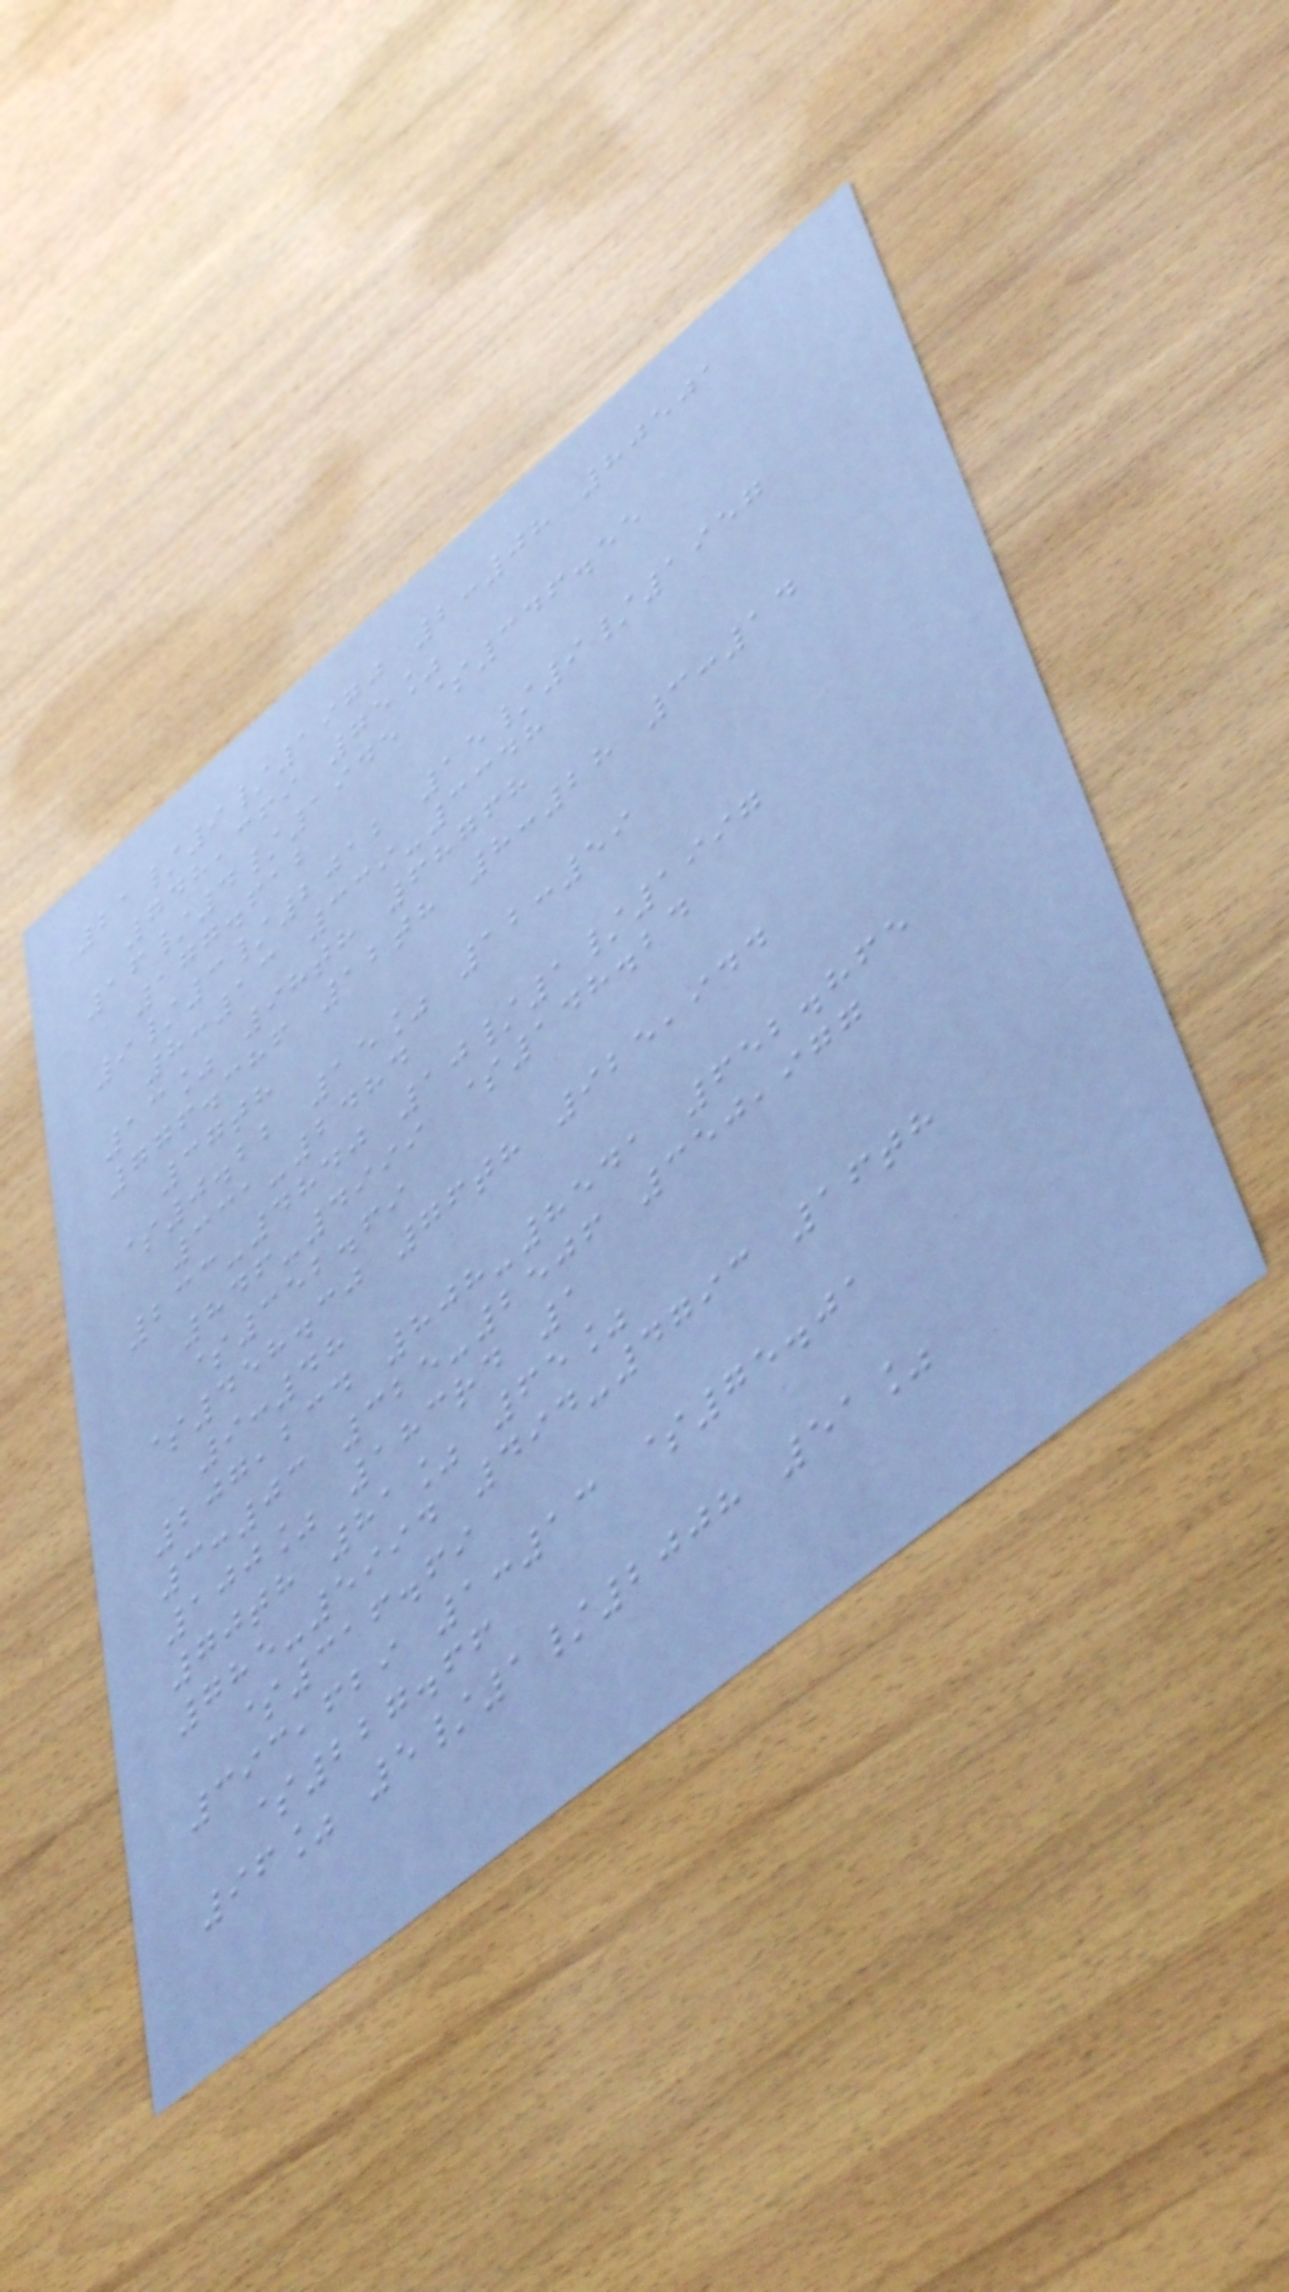21/9/1970 2:08 80501
748,369 75%
16/4/1945 $346.55
177.612
9/3/2012 15/9/1957
8:13 339-3348
13% 98th 68768
776.386 12th 8:28 3:14
37th
$0.22 15% 12:59
331-2484
233-4840 10/1/1997
846-4999 $148.24
$352.69
$458.30 76th 925,944
9:48
207,234 808-8541 652.865
3:03 325-2506 350,977
100% 183rd 1
70th 81% 65%
785-5994 494-4793 16th
$316.69
393,629 1:13 $75.01
$227.66
96% 5/1/2008 51%
